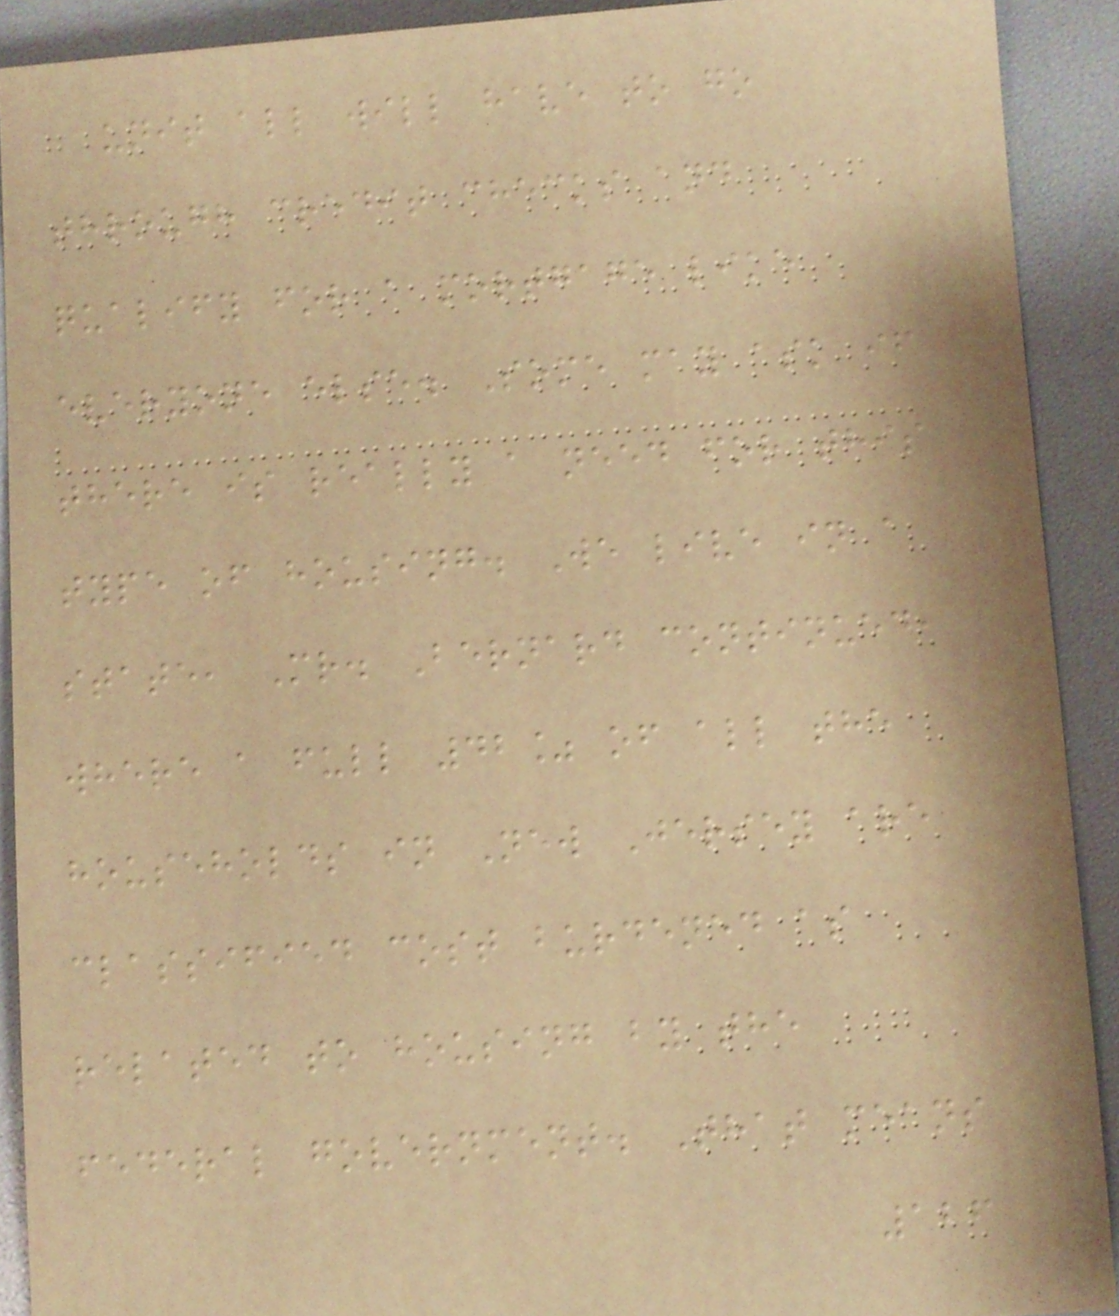unit all will have to go
through credit checks and
qualify for a mortgage like
everyone else. Some may ask if
there is really a need for this
type of housing. We live in a
state, Mr. Bernard continued,
where a full 42% of all the
households in New Jersey are
classified cost burdened as
related to housing by the
federal government. That means
126
